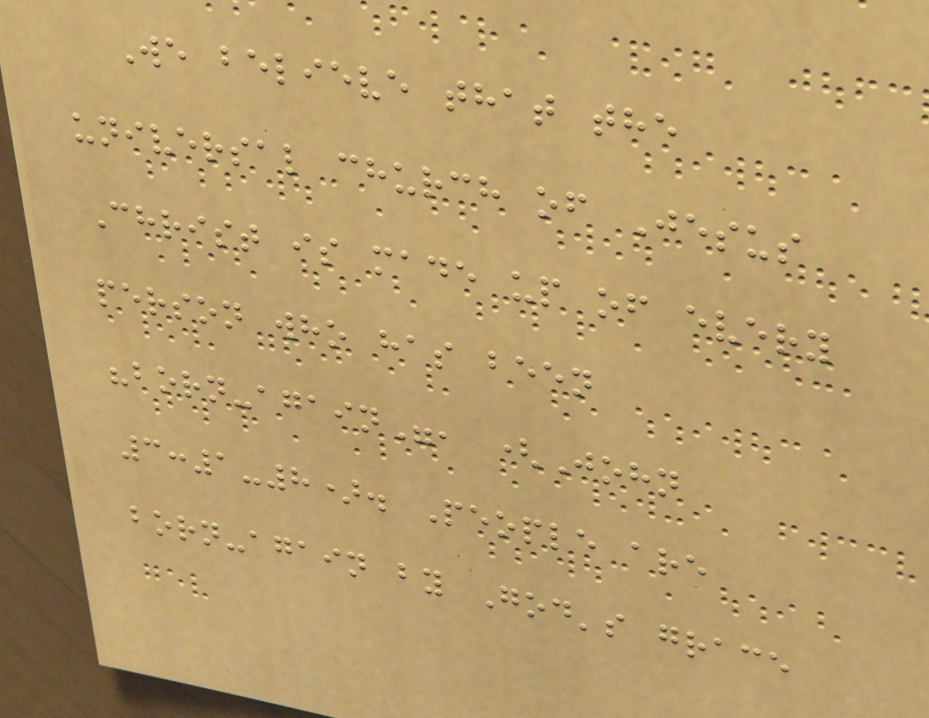We believe that the
universal church of Jesus
Christ is made up of every
person who has been
"born-again", (John
3:1-8). People are
born-again by God's grace
